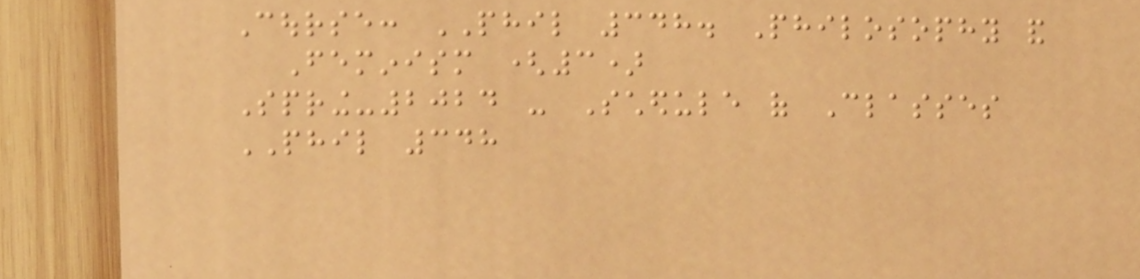Course: PHIL 348. Philosophy and
Feminism (3)
Spring-2024 - Schedule of Classes
PHIL 348
